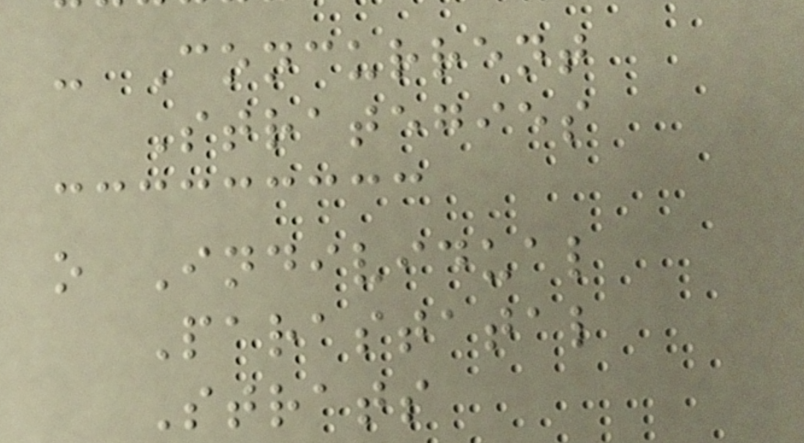- Concurrent
Strategies
o Individual
Parastatal
Strats
